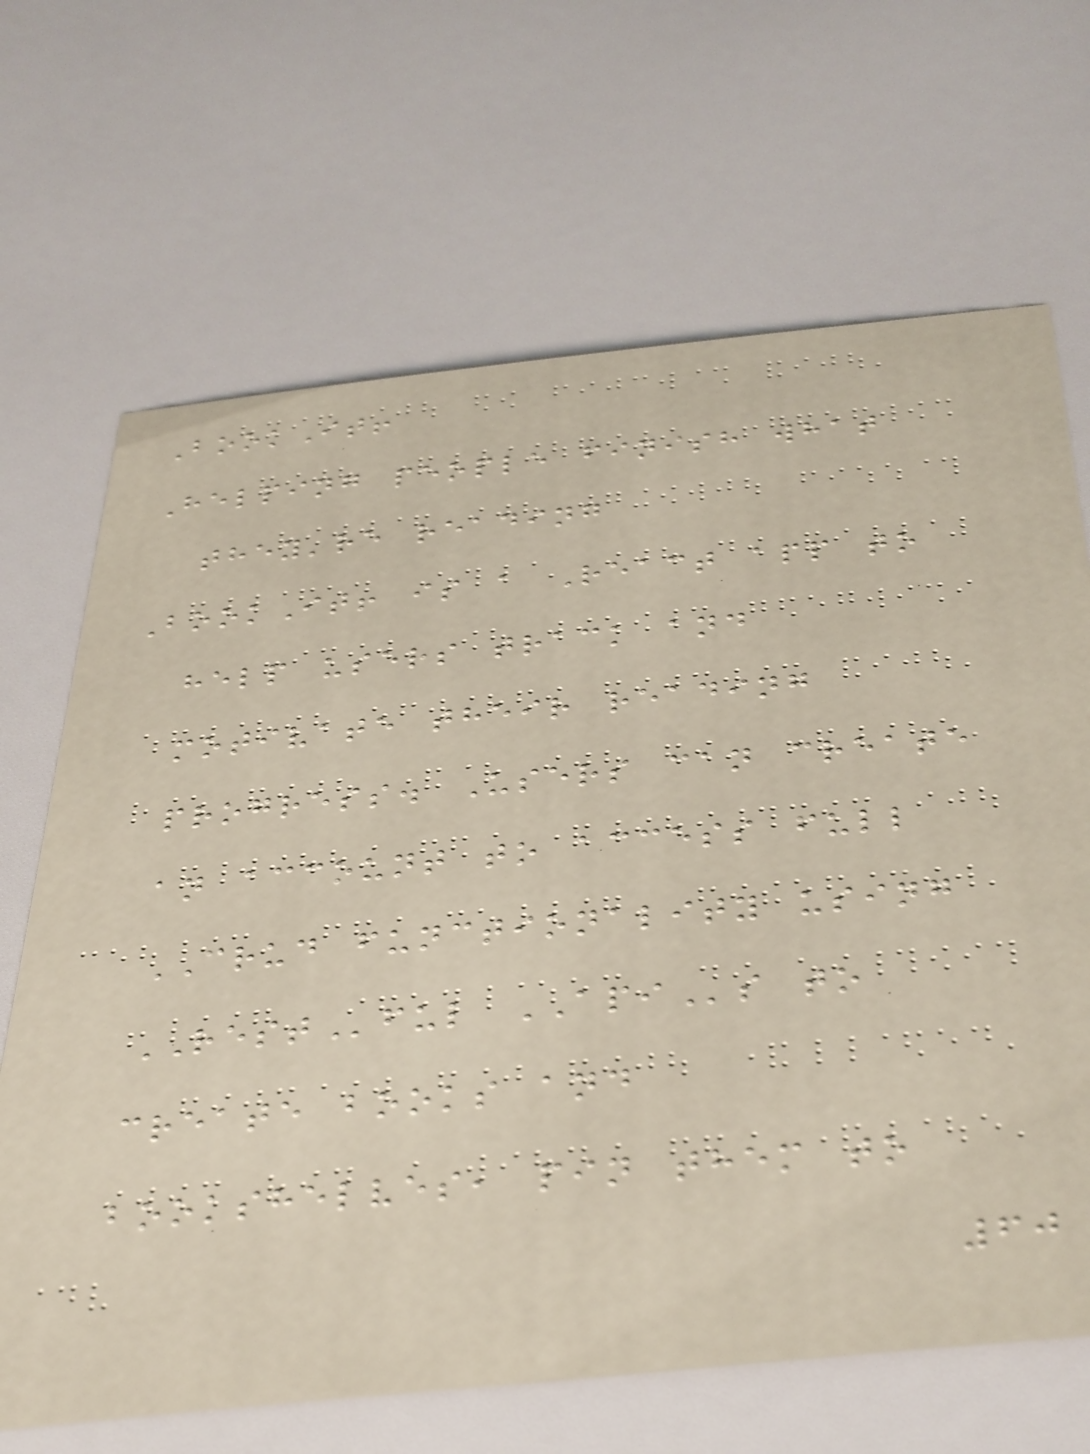BookIt!
Helping people finish what
they're reading
BookIt! is a React app to
help users track and
motivate their reading
progress. Users can create
an account to access full
CRUD functionality using
RESTful APIs to
create books and
bookshelves, pin them to
60
